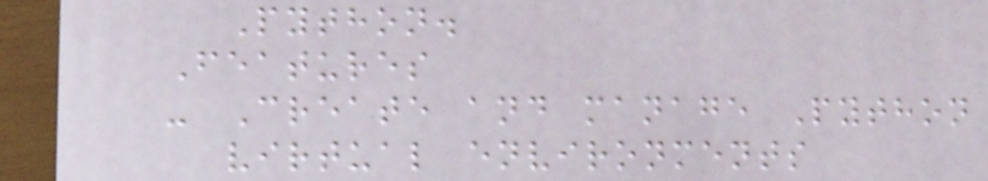Python.
Features
- Create and manage Python
virtual environments
